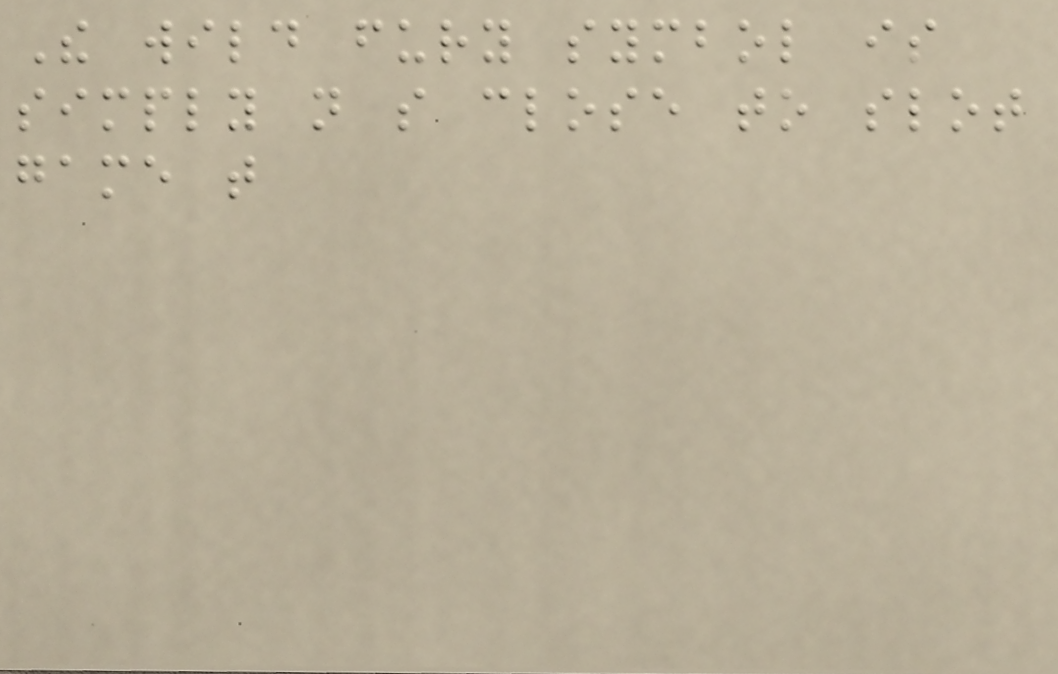The wild fury symbol is
simply not so close to slot
game that
